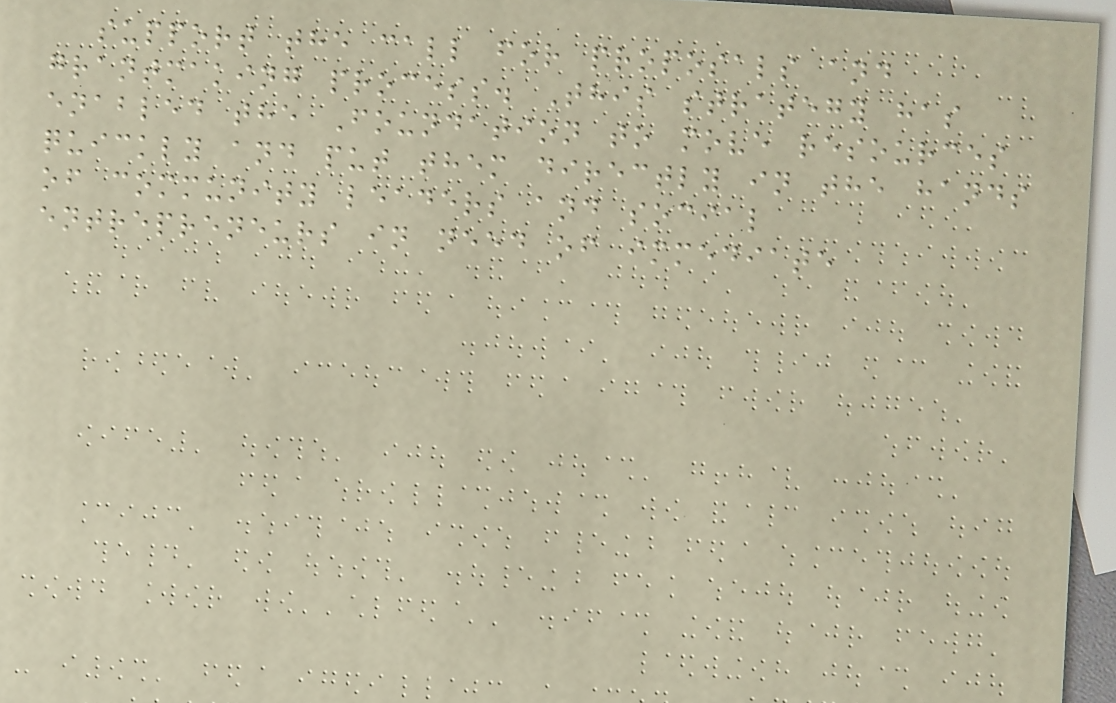support the call for proposals and
grantmaking process. This strategy has
enabled the Foundation to move resources
quickly and put them directly in the hands
of community leaders and social
entrepreneurs in need of immediate
